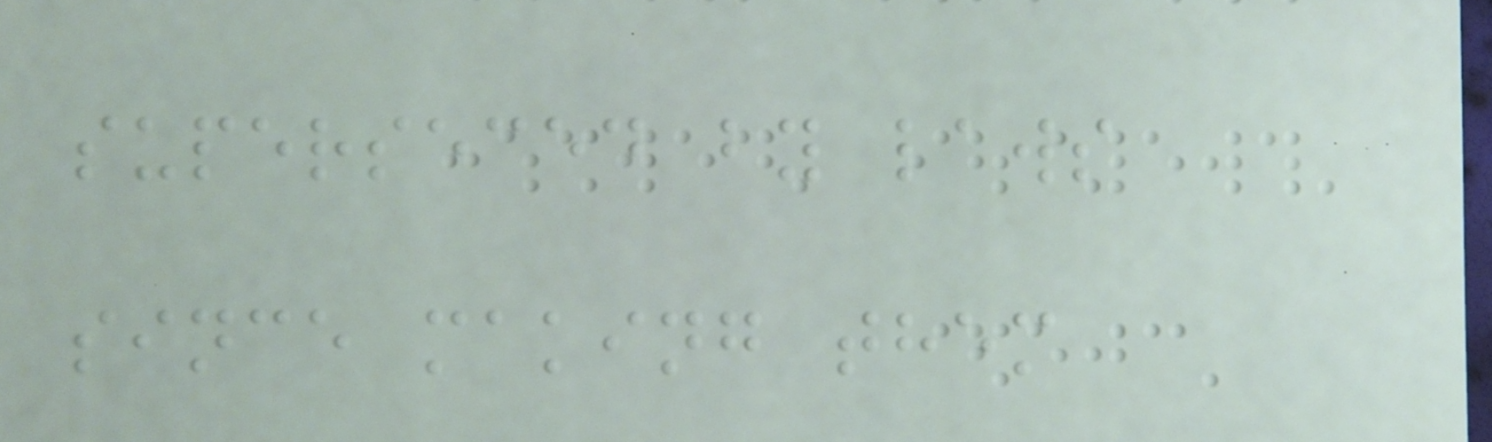superseced by laws
since making them
